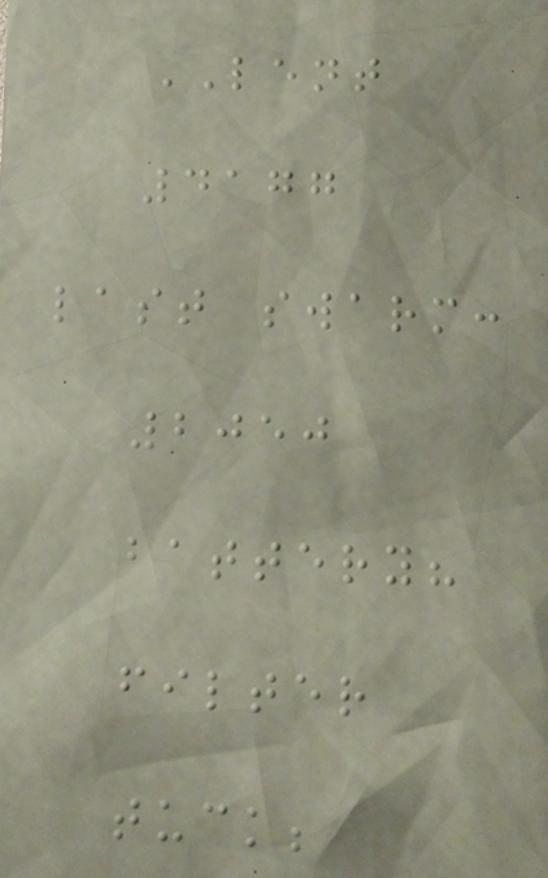LENT
4177
last swarm:
2050
battery?
filter
tuck;
